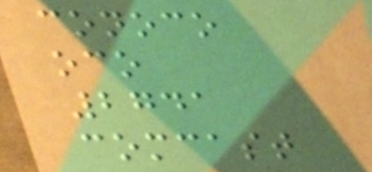conoco
oco
2741
comcast
